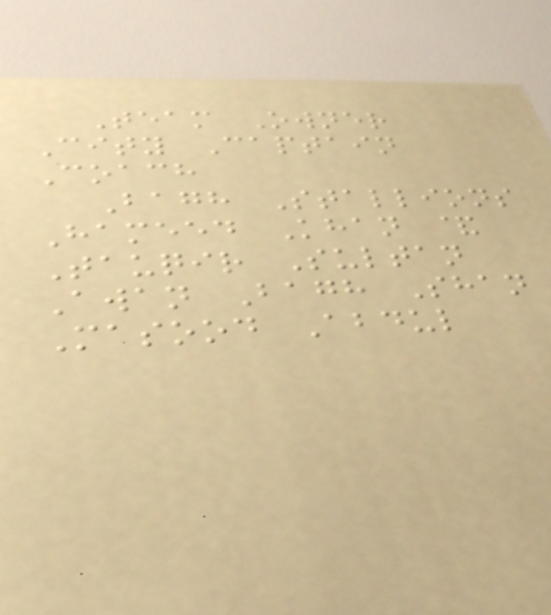Team Owner
City Captain
Coach
Bagh Stallions
Hameed Khan &
Tauqir Sultan
Awan Bagh Shan
Masood Abdul
